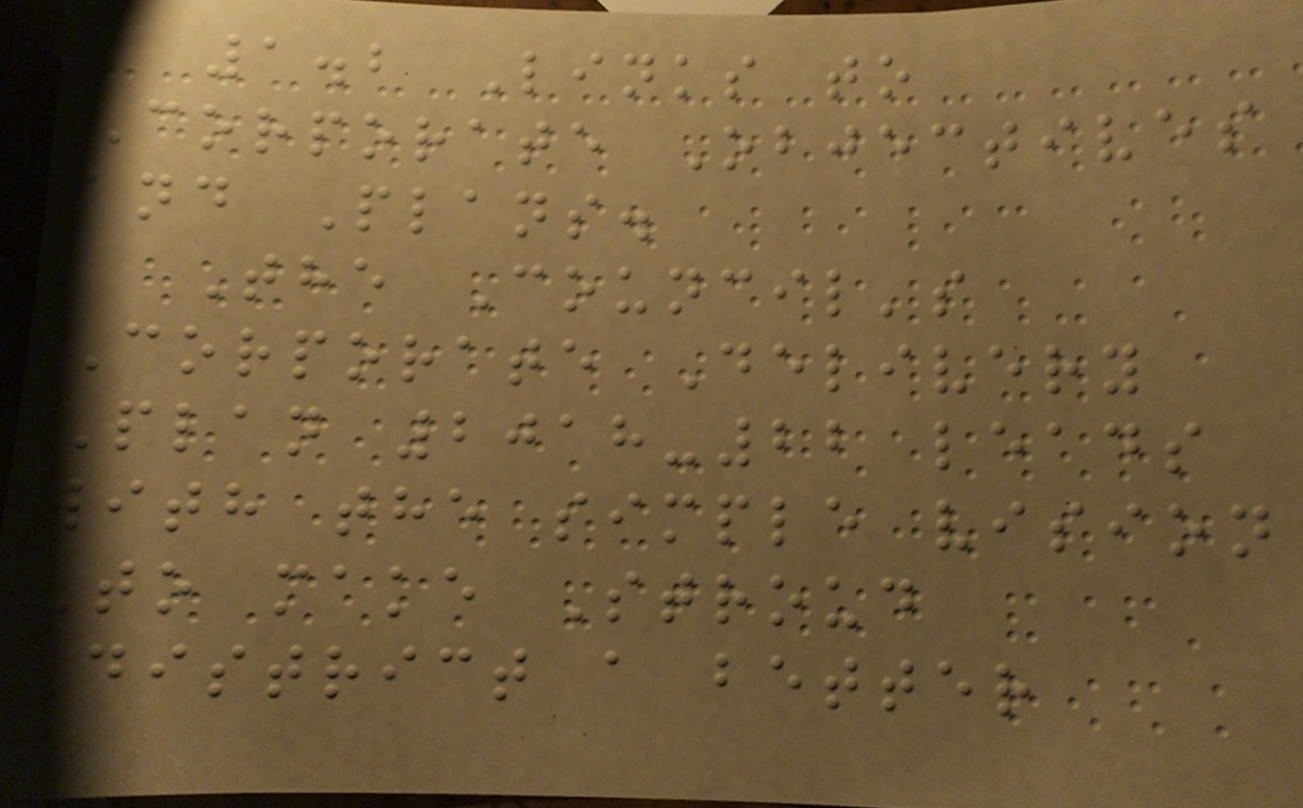1.2 Links to
Corporate Objectives
and Plans.
The Council's
Corporate Delivery
Plan 2018-22 leads
with the simple vision
"to make Stroud
District a better
